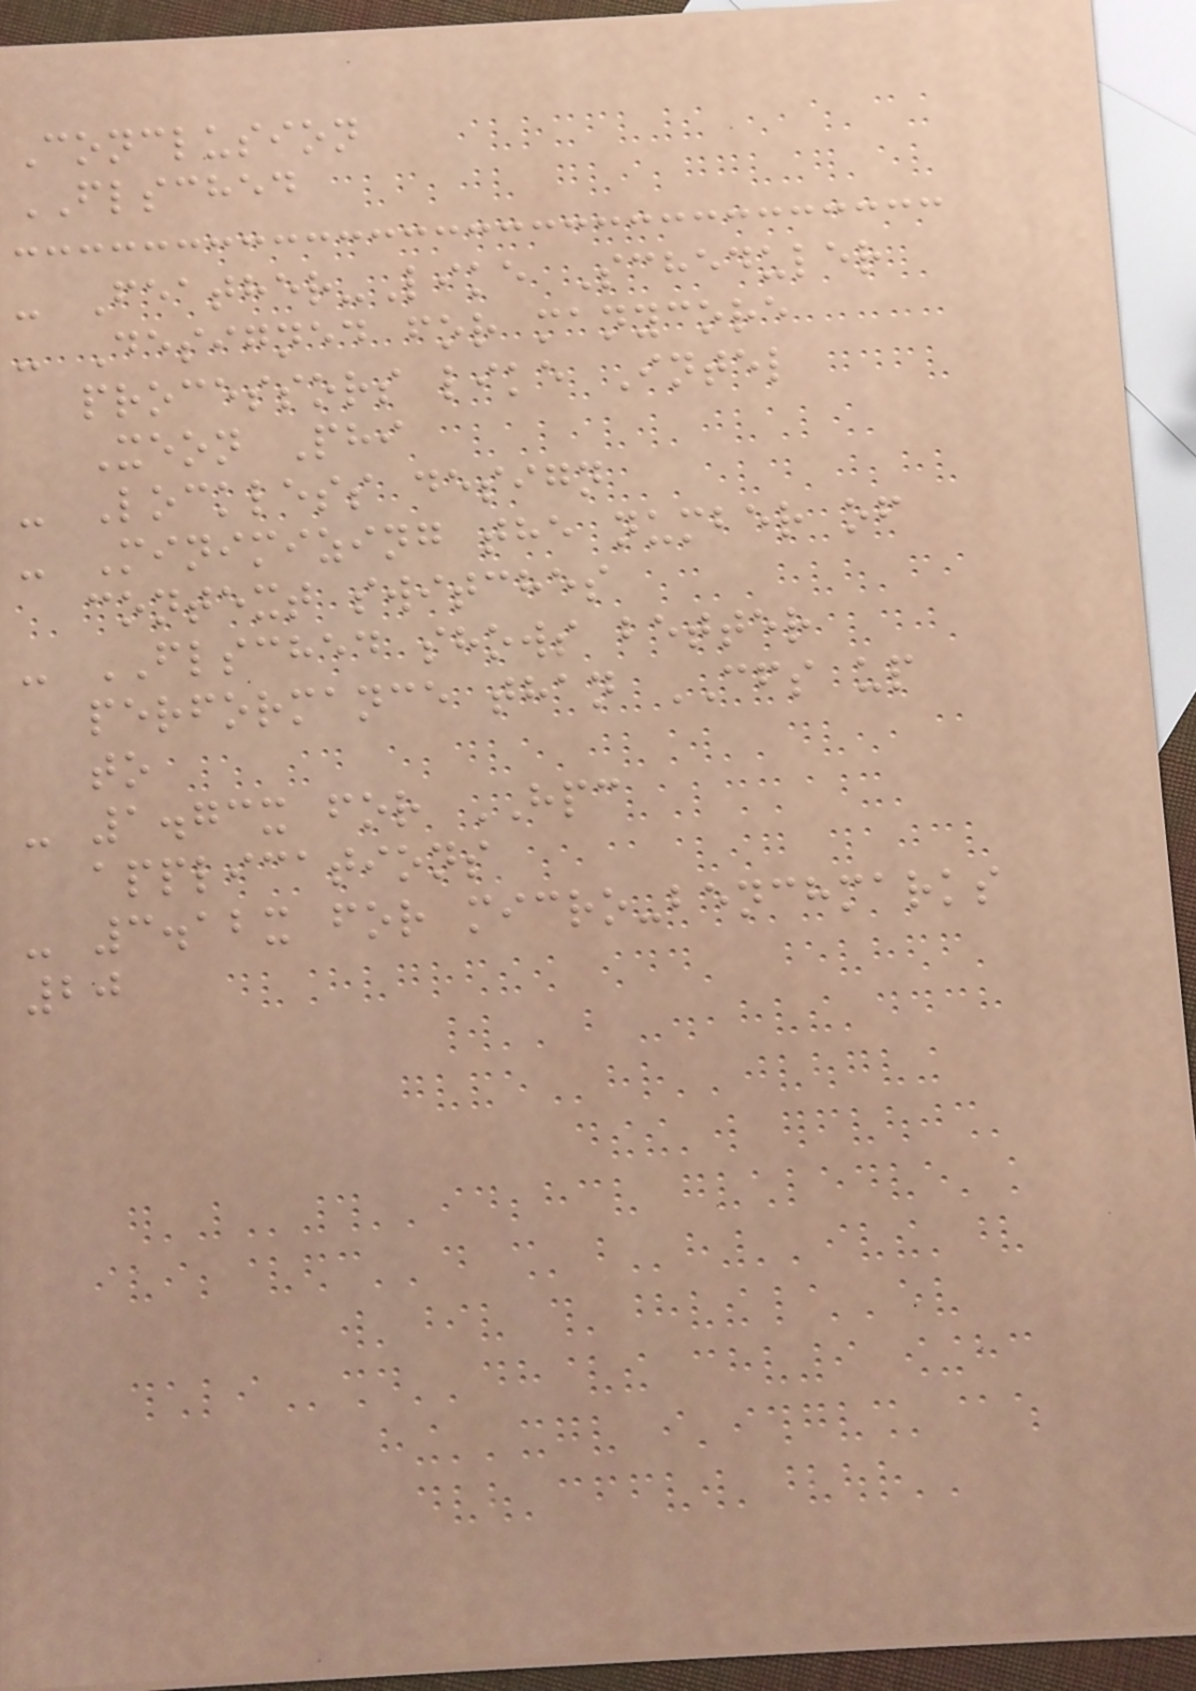Conclusion
FLSCHED
- Feather-Like Scheduler
- Designed for manycore
processors like Intel
Xeon Phi
- Lockless design
- Minimizing the number of
context switches
- FLSCHED shows better
performance than CFS up
to
- 1.73x for HPC
applications
- 3.12x for micro-benchmarks
20
